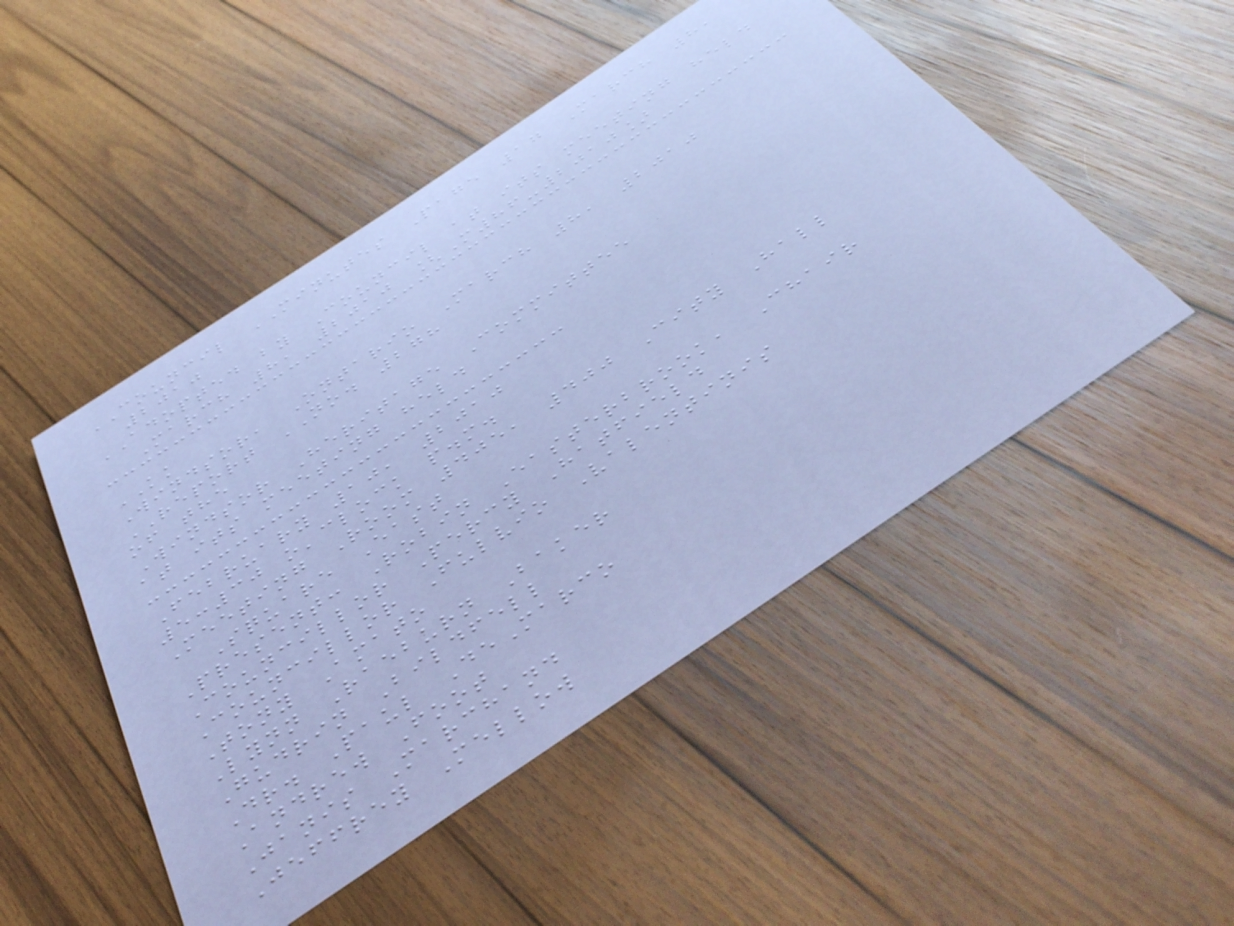COUNCIL MINUTES Page 17 March 8,
2010
ADOPTED by Council at its meeting held
March 8, 2010 [M86-2010]
KK
Windsor, Ontario March 8, 2010
REPORT NO. 278
of the
Windsor Heritage Committee
at its meeting held
February 10, 2010
5:30 o'clock p.m.
Meeting Room 405, 400 City Hall
Square East
Present: Robin Easterbrook, Chair
Councillor Percy Hatfield
Councillor Fulvio Valentinis
Tony Amato
Lynn Raeburn Baker
Gudrin Bildfell
Dr. Paul DeMarco
Andrew Foot
Janis Marchand
Jeffrey Mellow
